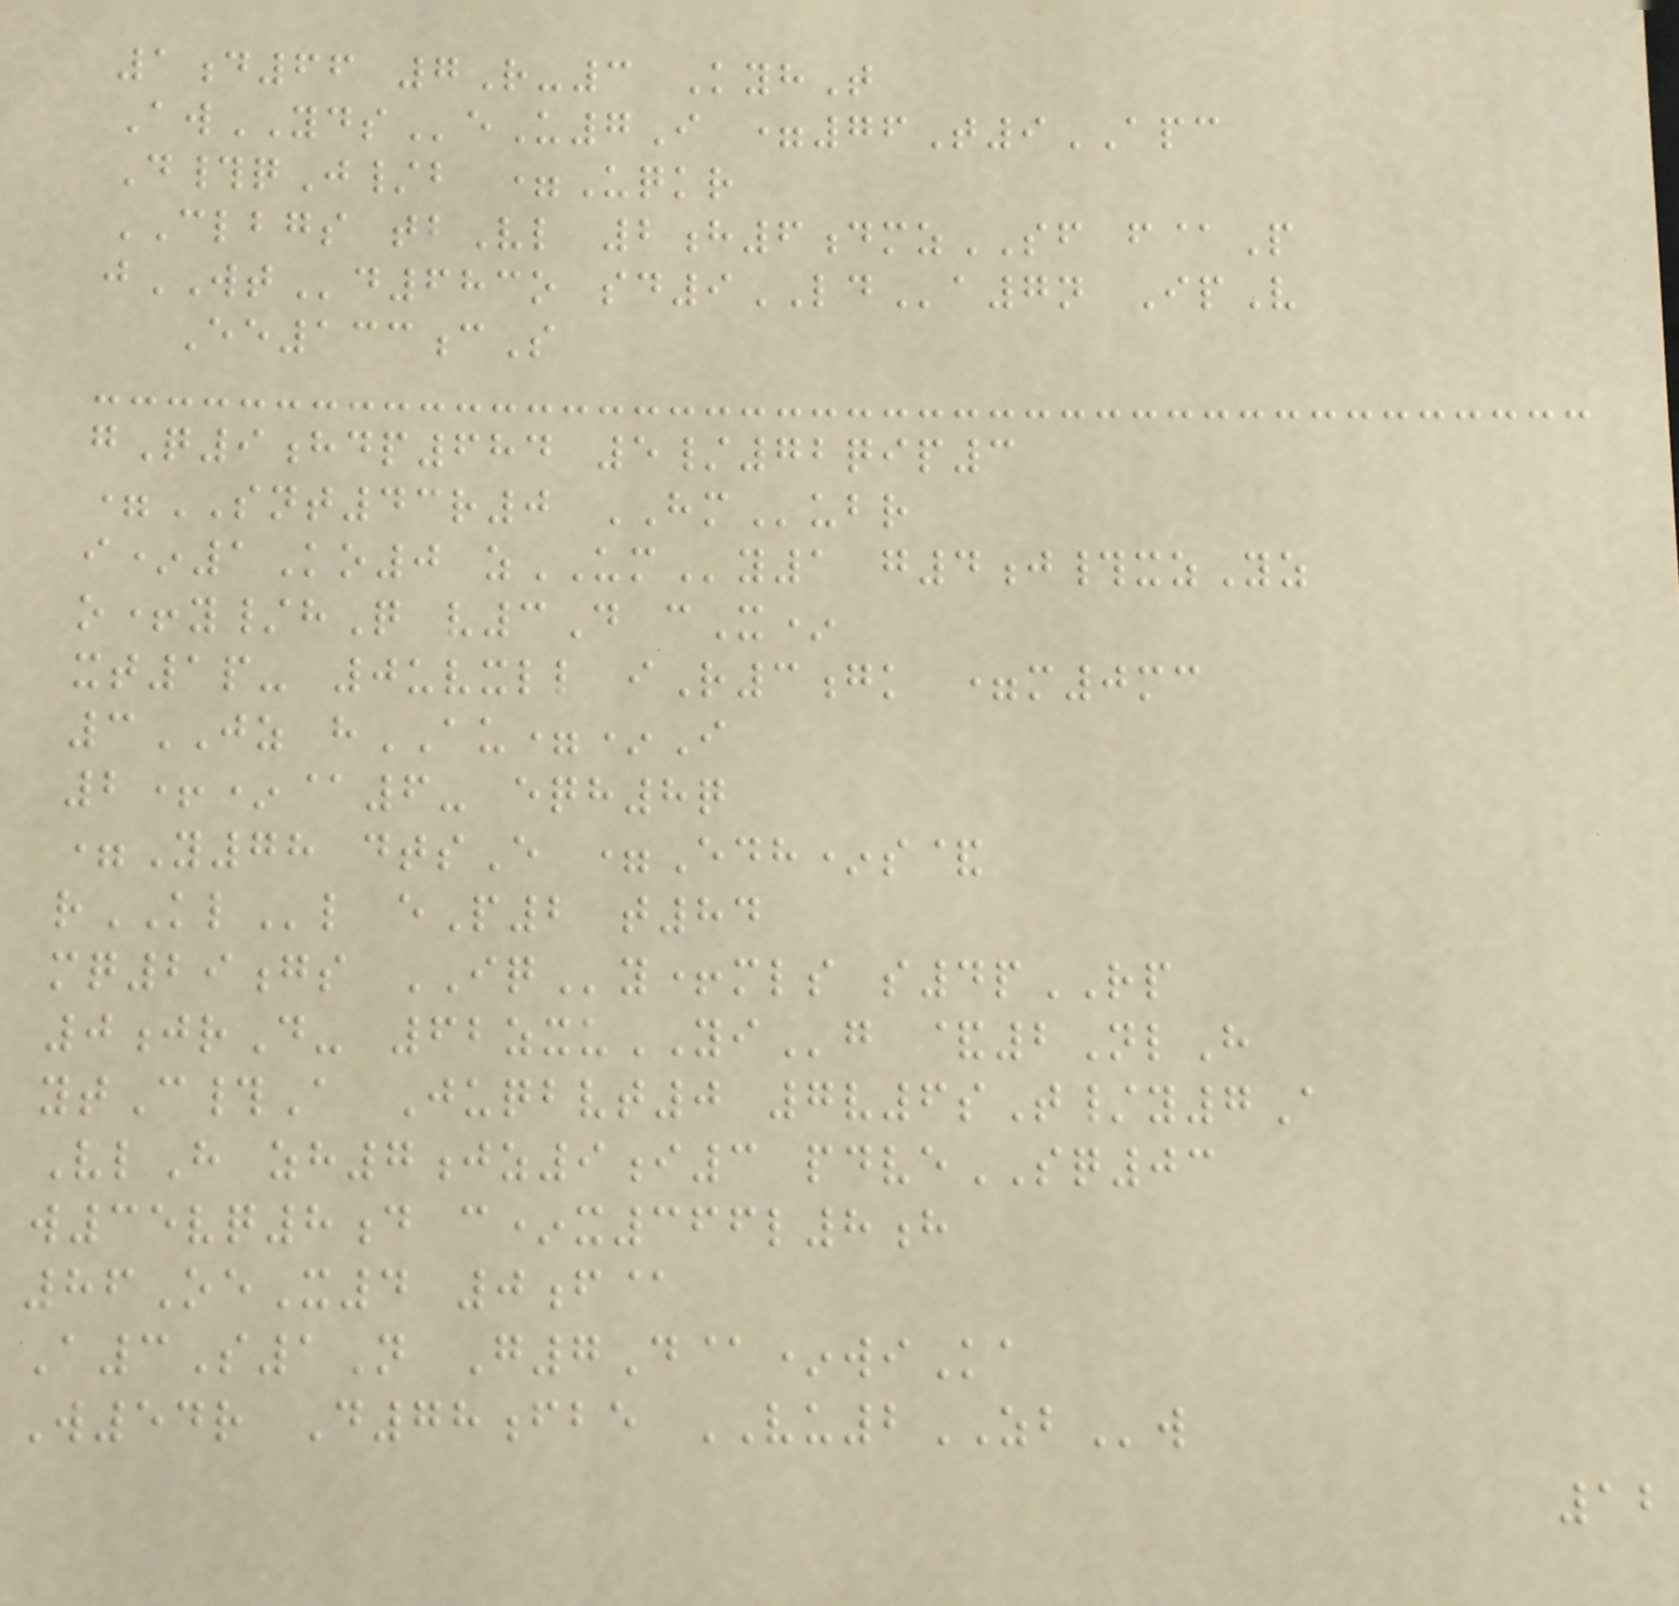1d66 7R-3 KyhT
AwYDSeU7I =76T9APC
D#qJ/b =Uqkr
CLBGS tbVl 2h6dmzSF f@P
jWTd683o sd9LDa7n IpV
Ee133cS
gQ9hdp684 5/72qip3
=SNT43r0 HMubr
i*1Ko0 zUMy1 g4j#xzYz
o+y/hQ v3D cX*
xt1p- 0uvxll iR3gk =m0mc
3JZ hAU=*I
2+*@6- eqh8q
=Y78 dtsE =Edh*s&
rKLl eP2 t84
mq29gs IQy+mls s4pRP
0jrD- 62zxuYIg &2NlH
ytC#A Juqbvt0 7v6sT/y7A
VlH zh7jz9i3 pdveSQ03
w35vq8d c*x366l8h
86OeX4 0f@
A3S1N G7D@*wiKa
W54r D78fbe VU2ZBw
12
